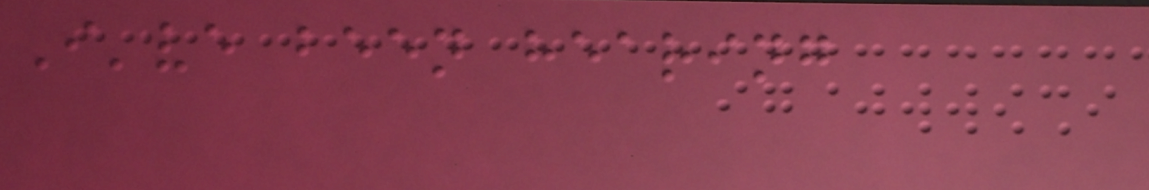I've been hearing
